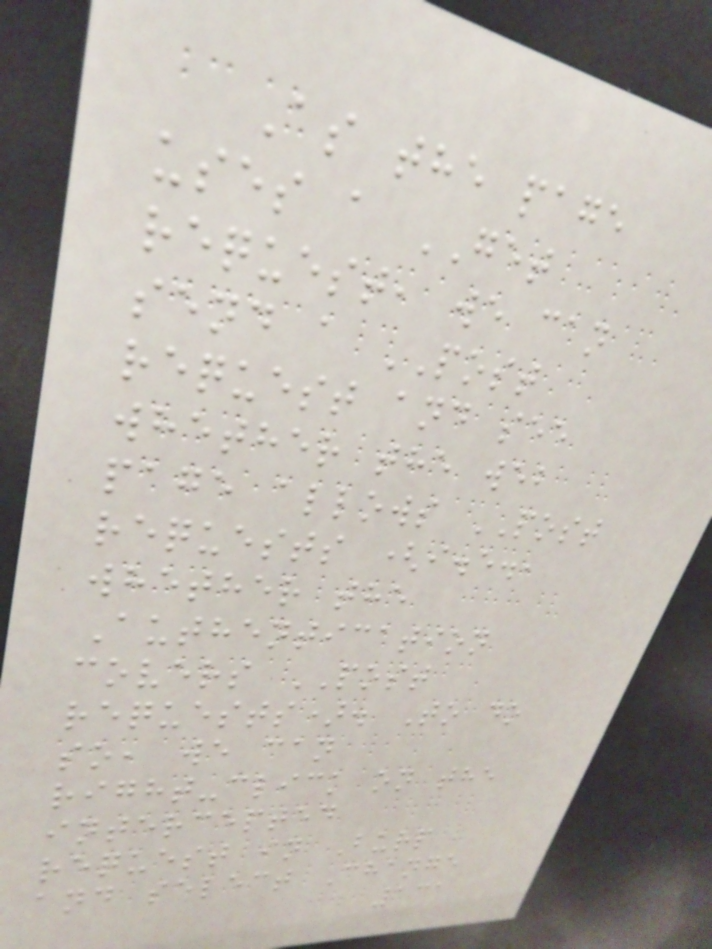As the page
uses a GET
request, we can
send a POST
request and see
whether the web
page allows POST
requests (i.e.,
whether the
Authentication
covers POST
requests). To do
so, we can
right-click on the
intercepted
request in Burp
and select Change
131
